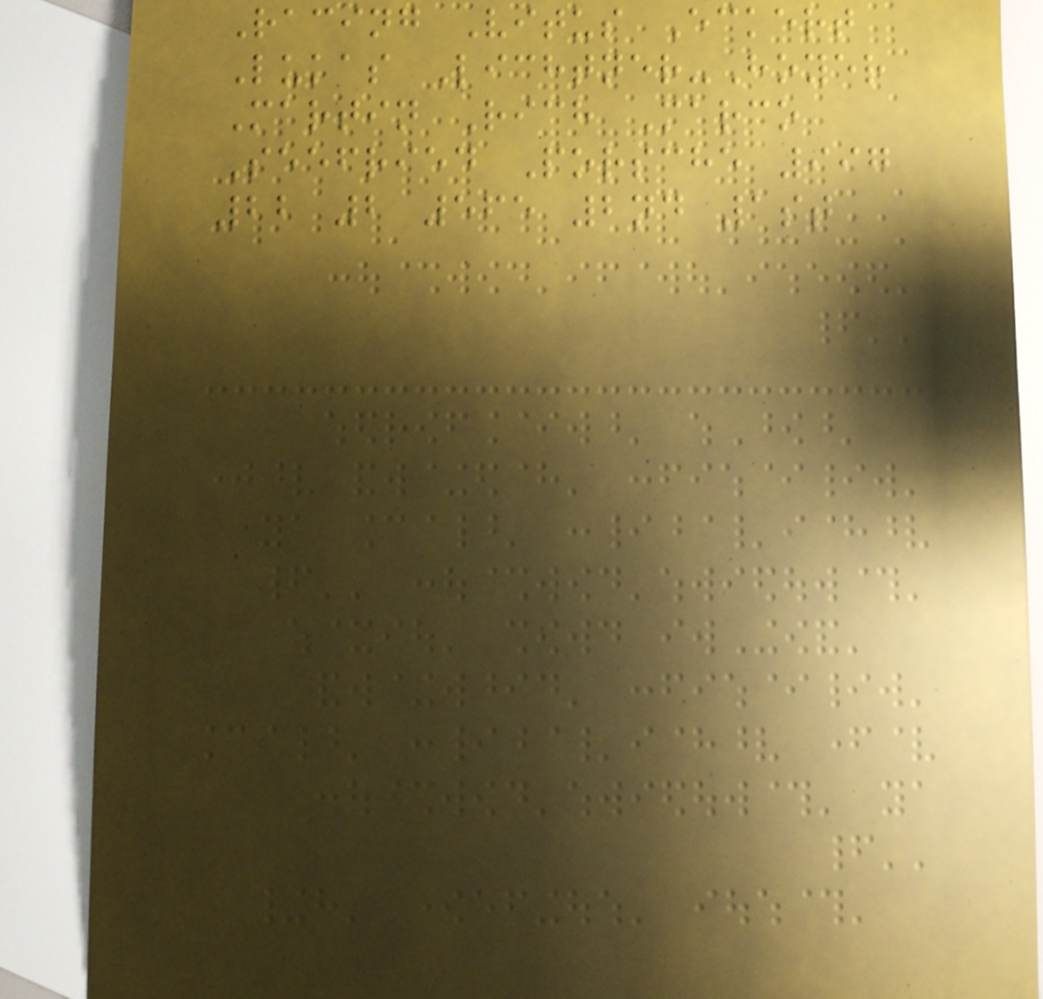Racing Vitus Eckert
Lukas Lichtner-Hoyer
Martin Rich Marco
Seefried Porsche 997
22 2 565 2nd 1st
